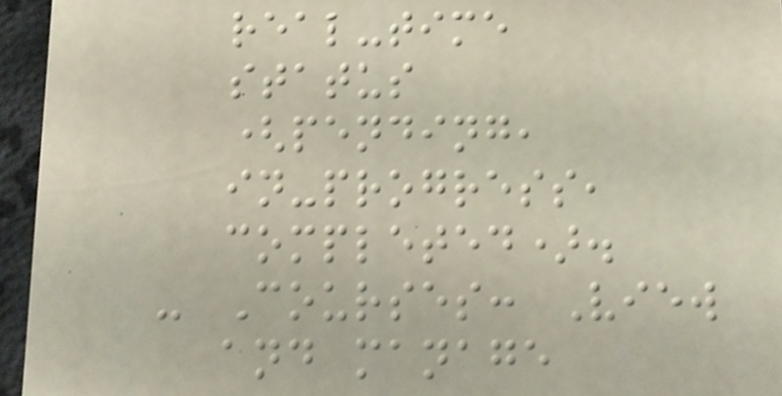real-time
status
(pending,
in-progress,
completed).
- Courses: View
and manage
